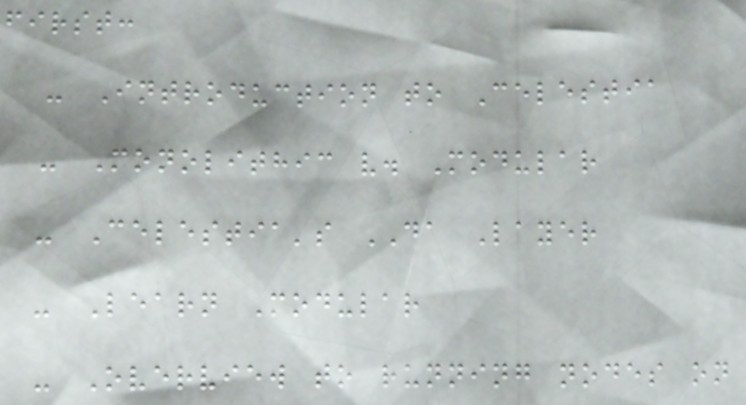first:
- Introduction to Celestia
- Monolithic v. Modular
- Celestia's DA Layer
- Learn Modular
- Overview to running nodes on
